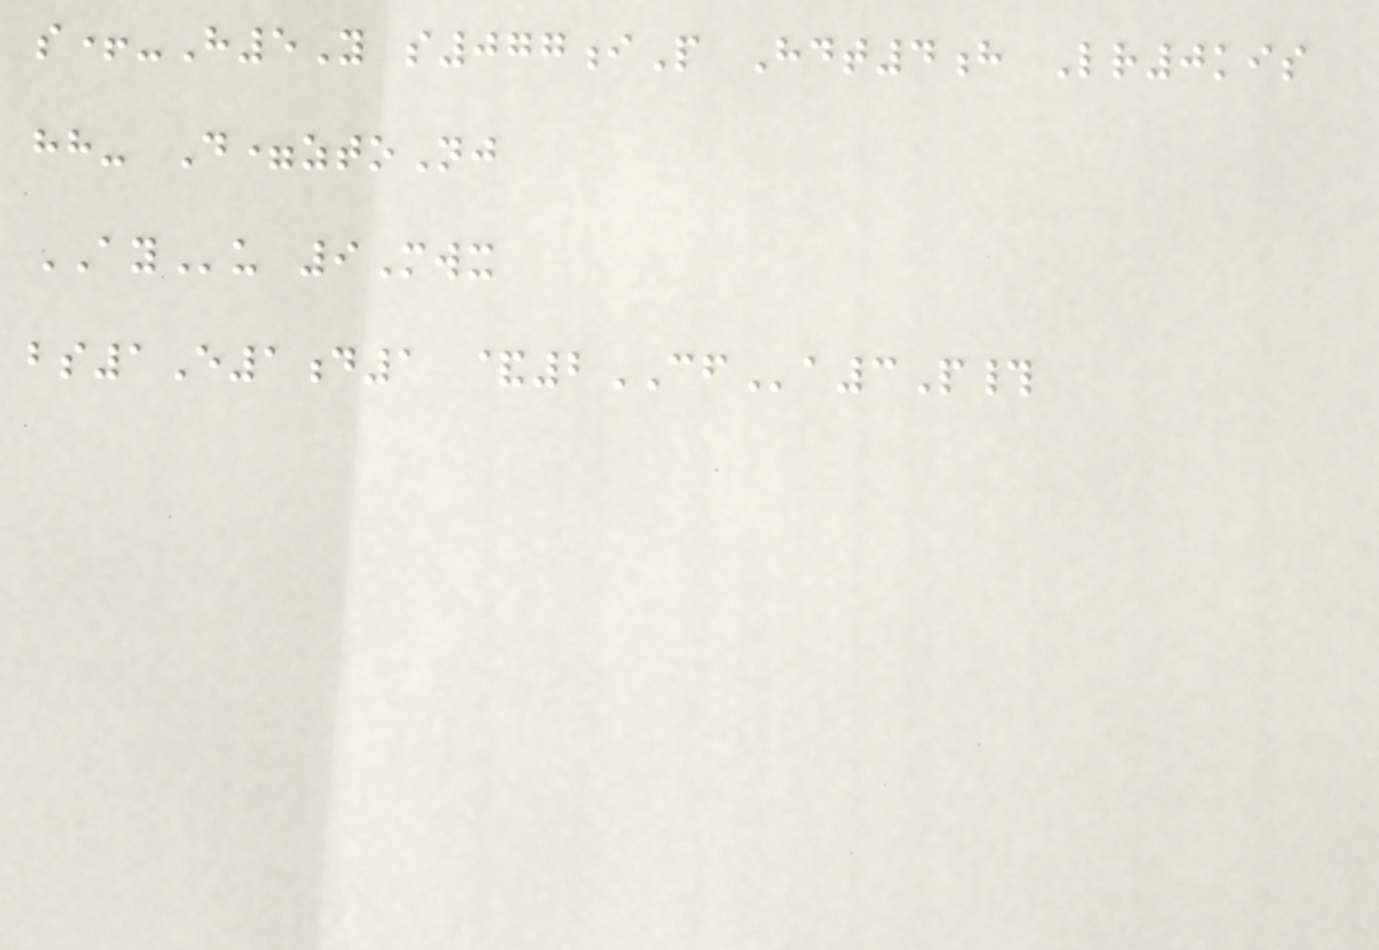s+-H5Y s077iP Hdt4h Lr0kis
hh- D=ztoNj
AYu 9Mwx
bs1E1d1 &2CFa3P#
